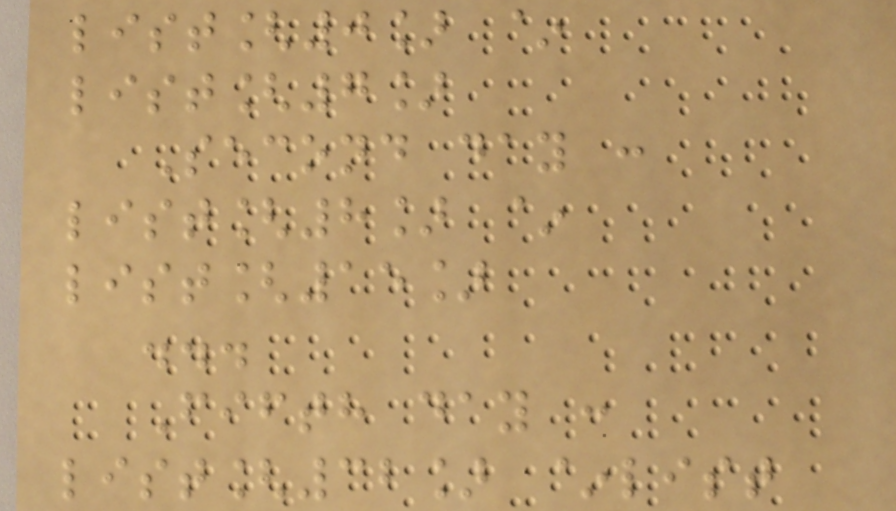list[0] ~
list[7]
Second day :
list[8] ~
list[15]
...
Fifth day :
list[32] ~list
